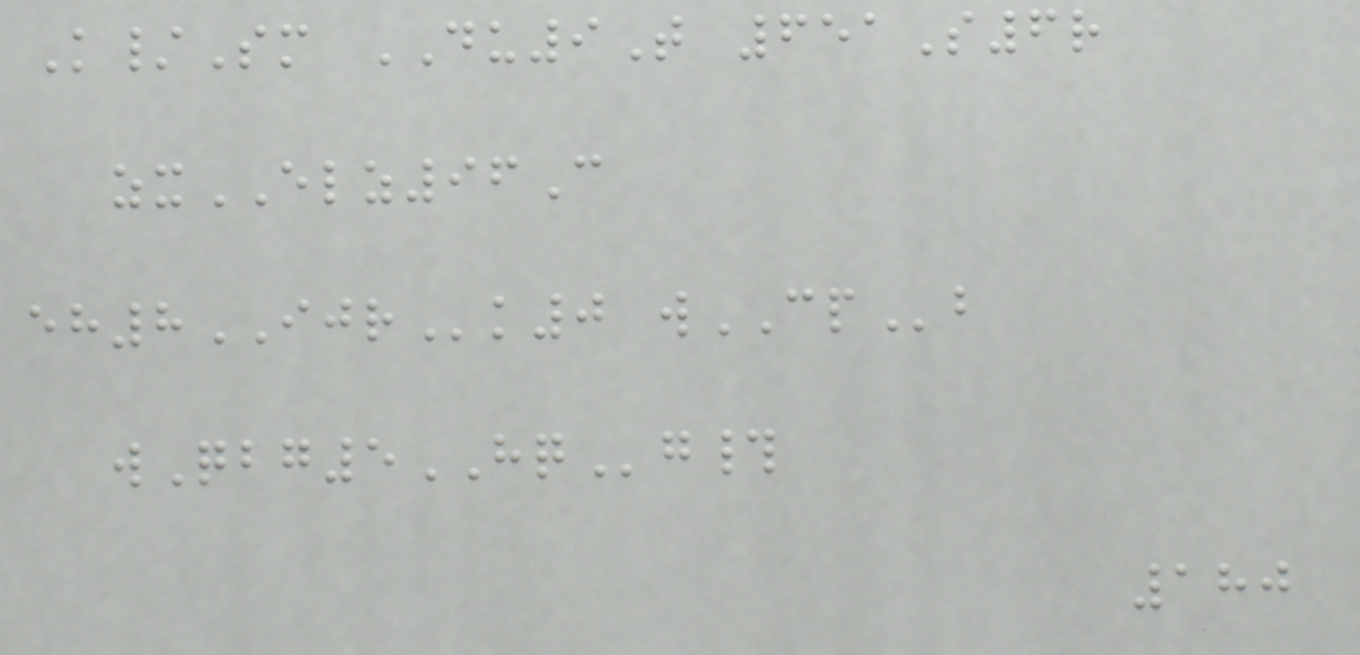K/Sm DU9T 651S6r
zxELZ96C
eh8IJRk0 wCPb
wQbg5HQg#
180
